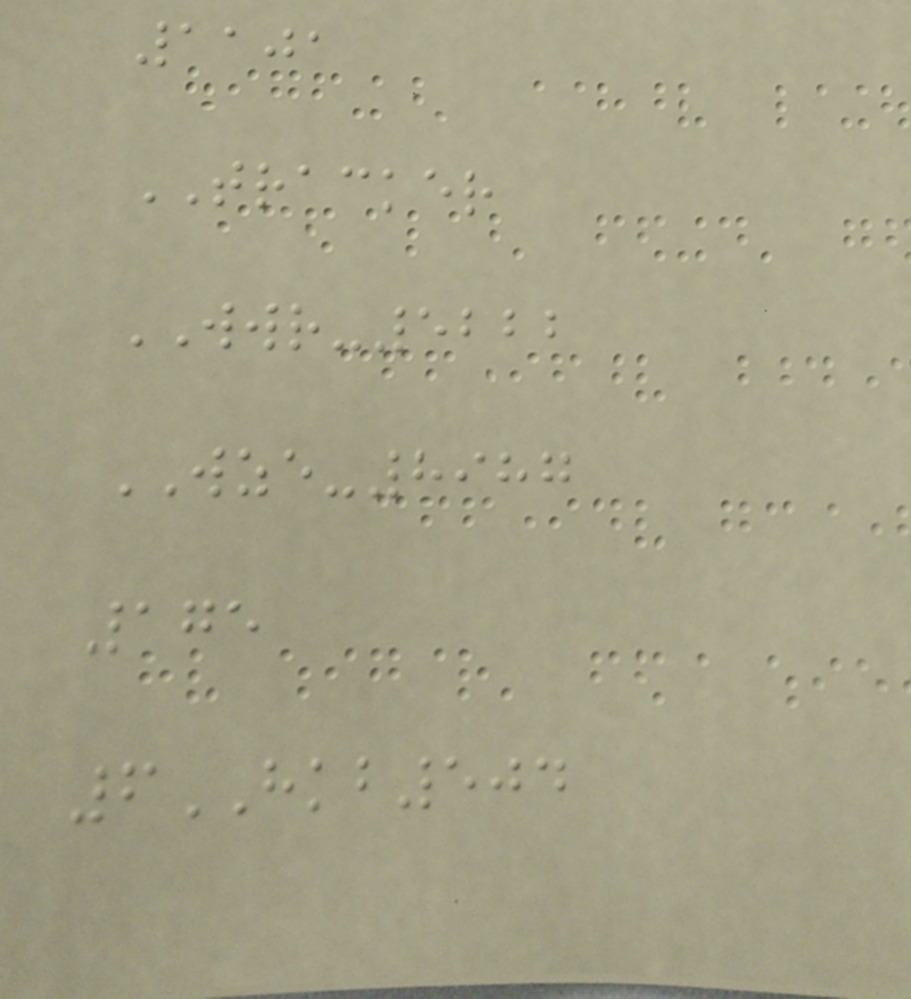1101
TRACKER
WWR-5222
WZE-8987
175
6HKB504
